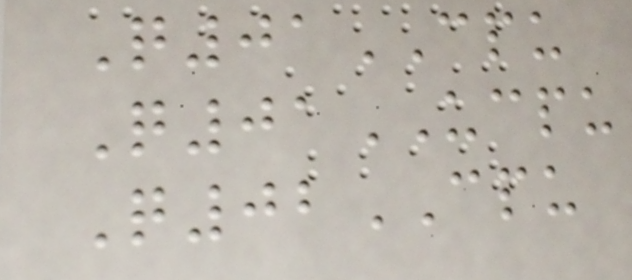Q01CPU
Q01UCPU
Q02CPU
